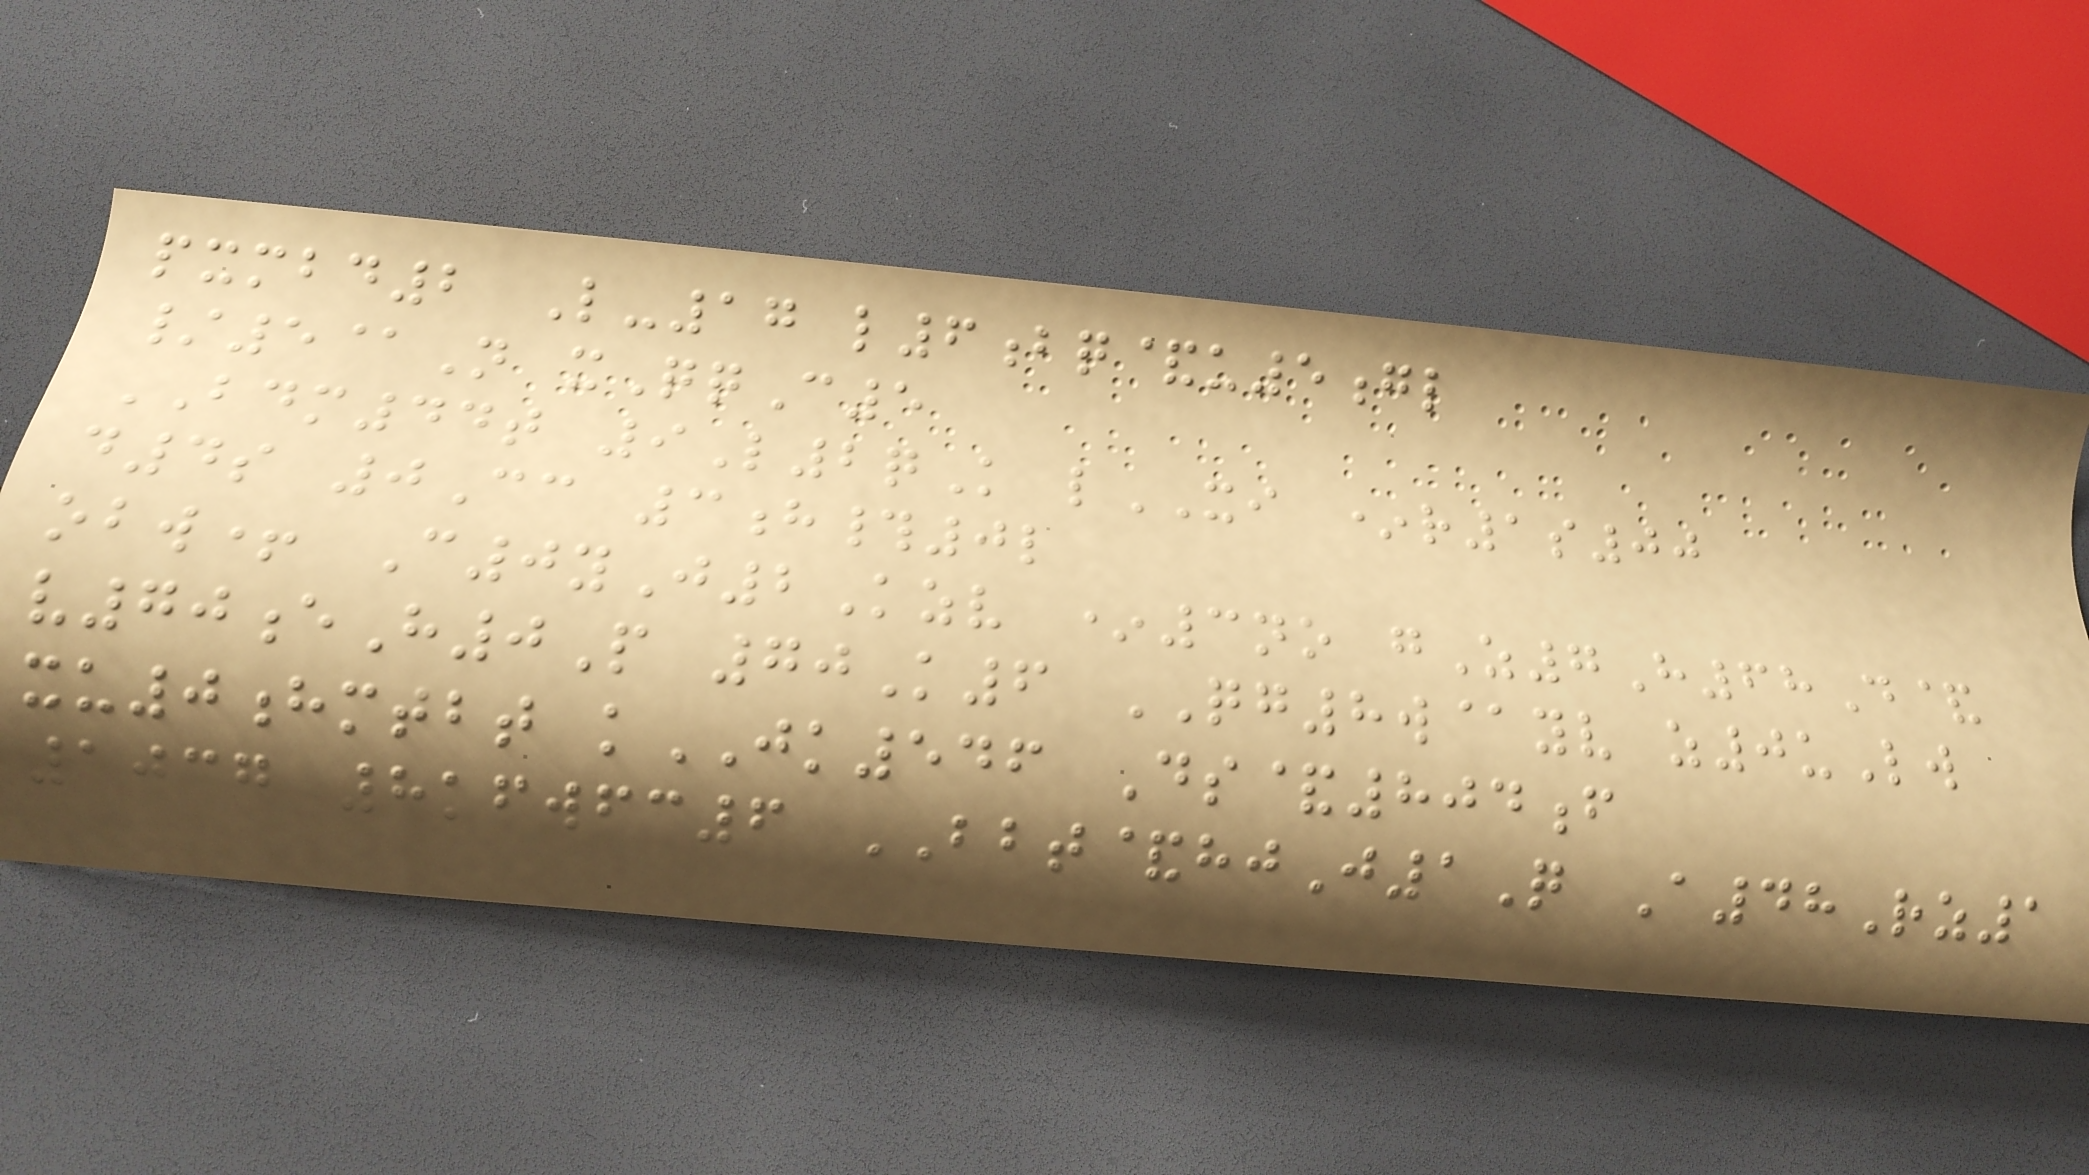pxmbd2 L-17 l6bq&u5gl
/5@N xQqC5
BDM44t 9L2qK lXI *r1s00
d4s 0Cc 3h#0l
obw+ C0yJ2Kzv *3no gZ7H68D&
v70eH0P 70K6 QG8w@yv z0uLw
xu0hmtbt kJK546 Ds&804f
1037 8kfwfc6 BBT&hjJ1Q A48Rz1
